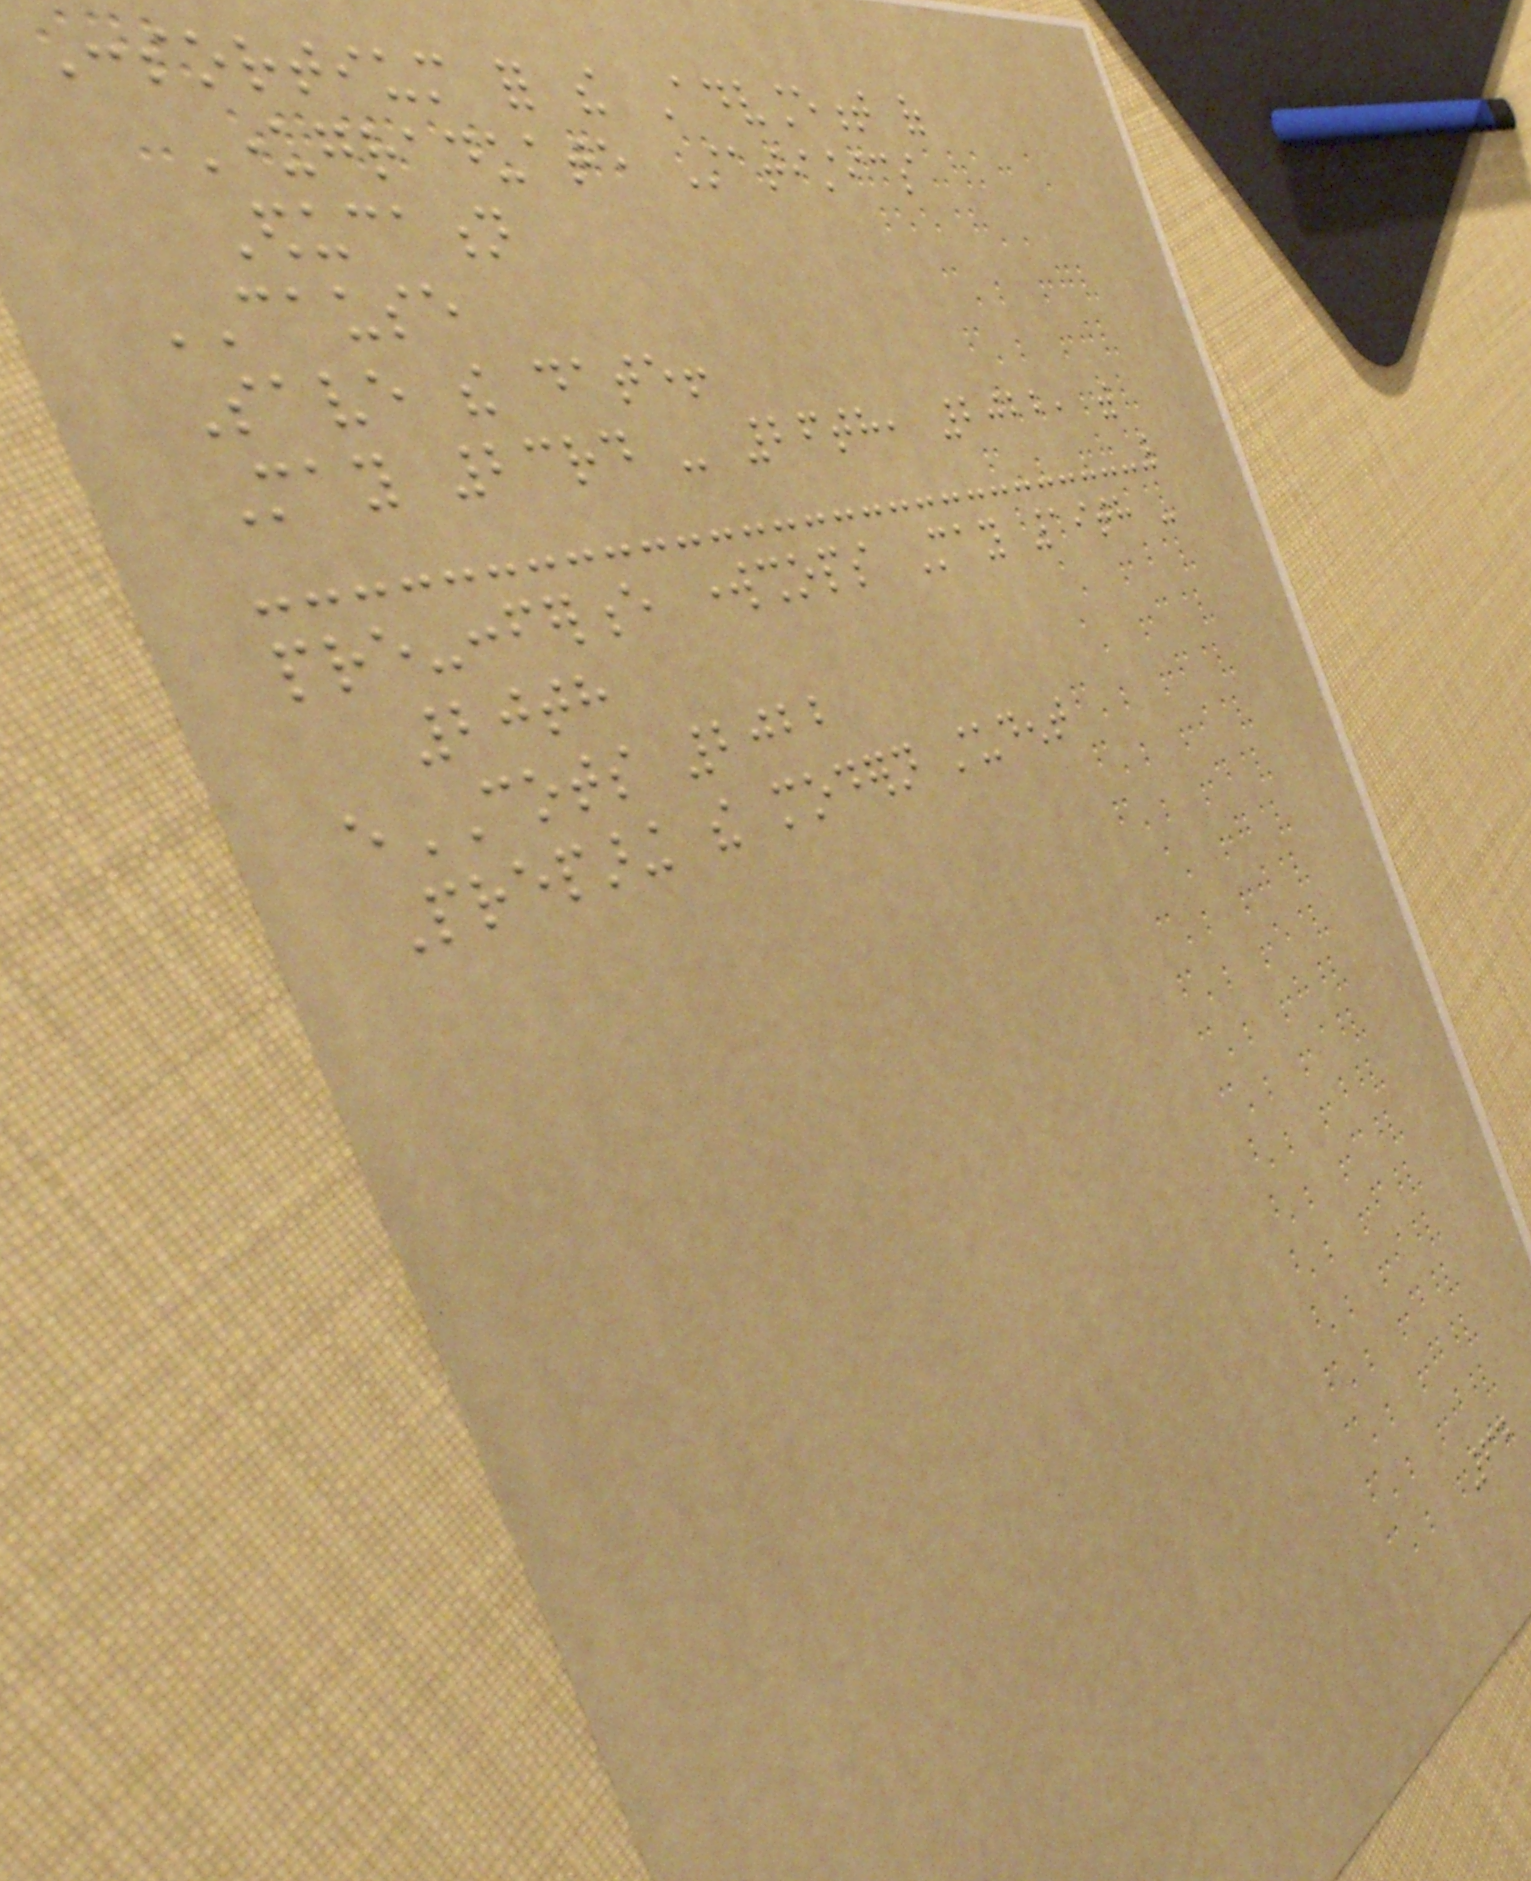Consortium for the Advancement of
Undergraduate Statistics
Education
CAUSE
Save the date!
May 23rd - 26th, 2022, with
pre-conference workshops May 19th -
20th
eCOTS 2022
Preparing the modern student
64
